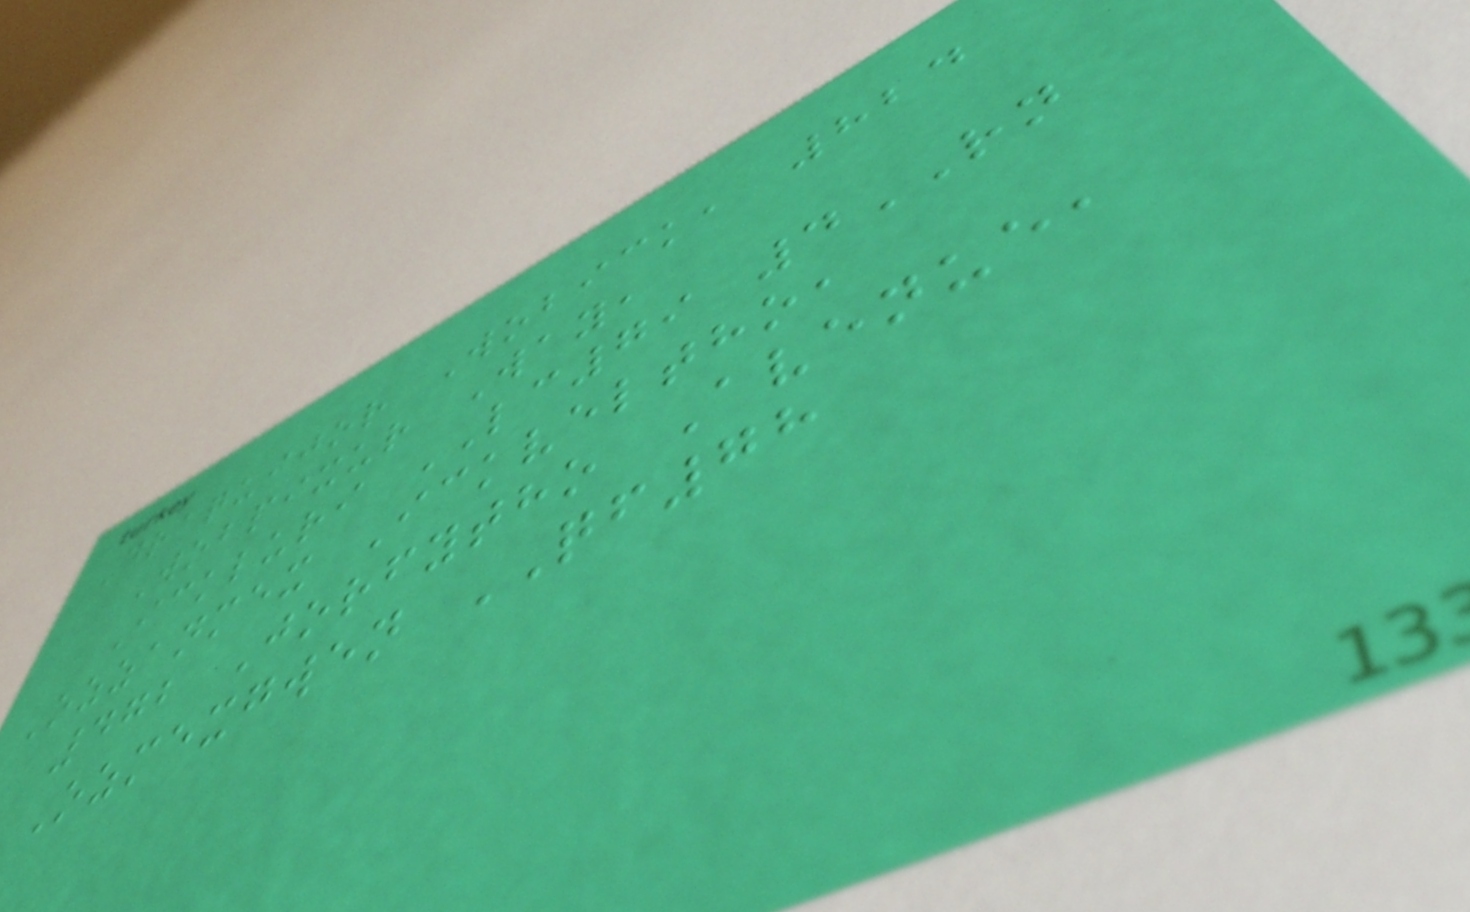Draquijor Wobick, 824
Wobpixur Way,
Ickluri LC79 4RN
Ozzanmex Ickveltho,
472 Jorfytho Avenue,
Ozmexgwen QF78
